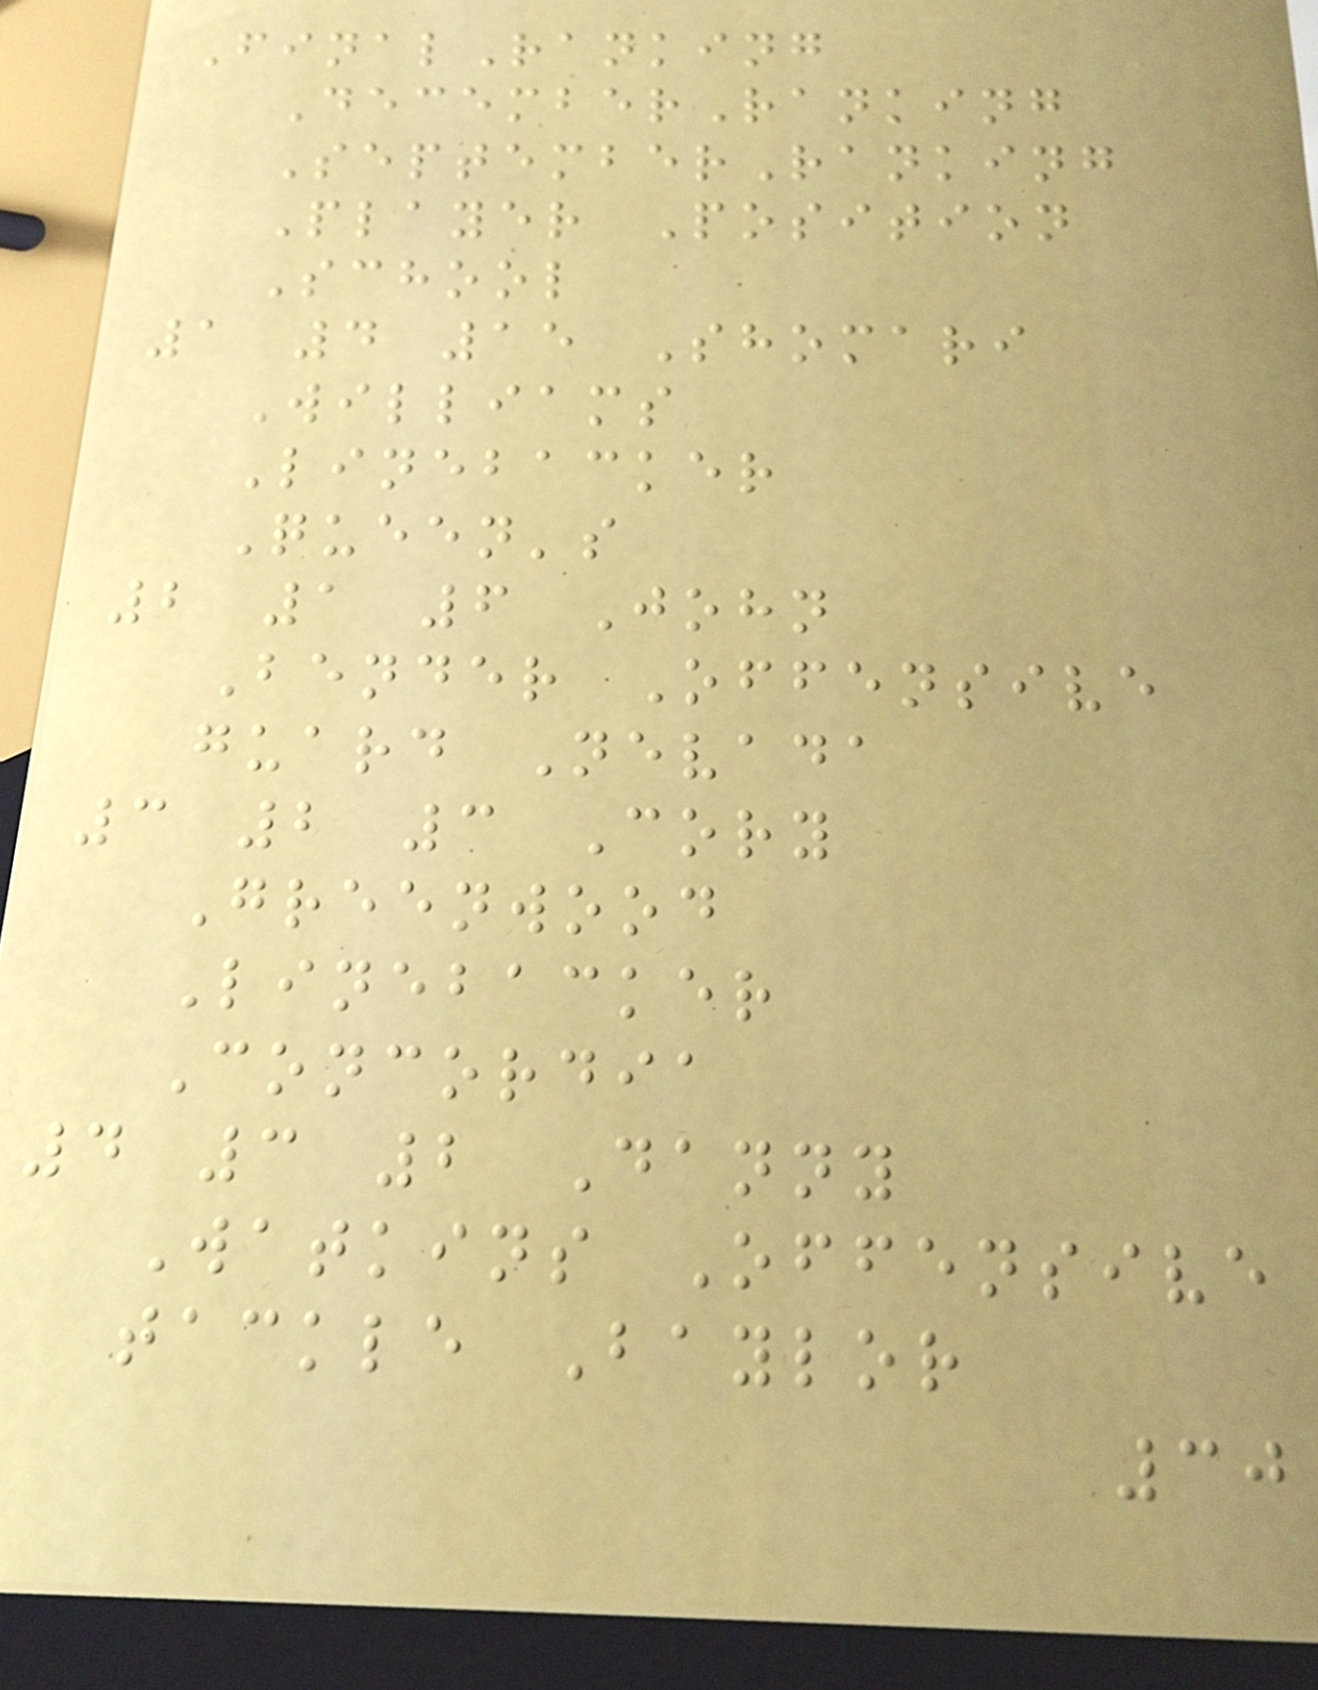FinalRanking
DecemberRanking
SeptemberRanking
Player Position
School
1 4 15 Shomari
Williams
Linebacker
Queen's
2 1 6 John
Bender Offensive
guard Nevada
3 2 3 Cory
Greenwood
Linebacker
Concordia
4 3 2 Danny
Watkins Offensive
tackle Baylor
30
